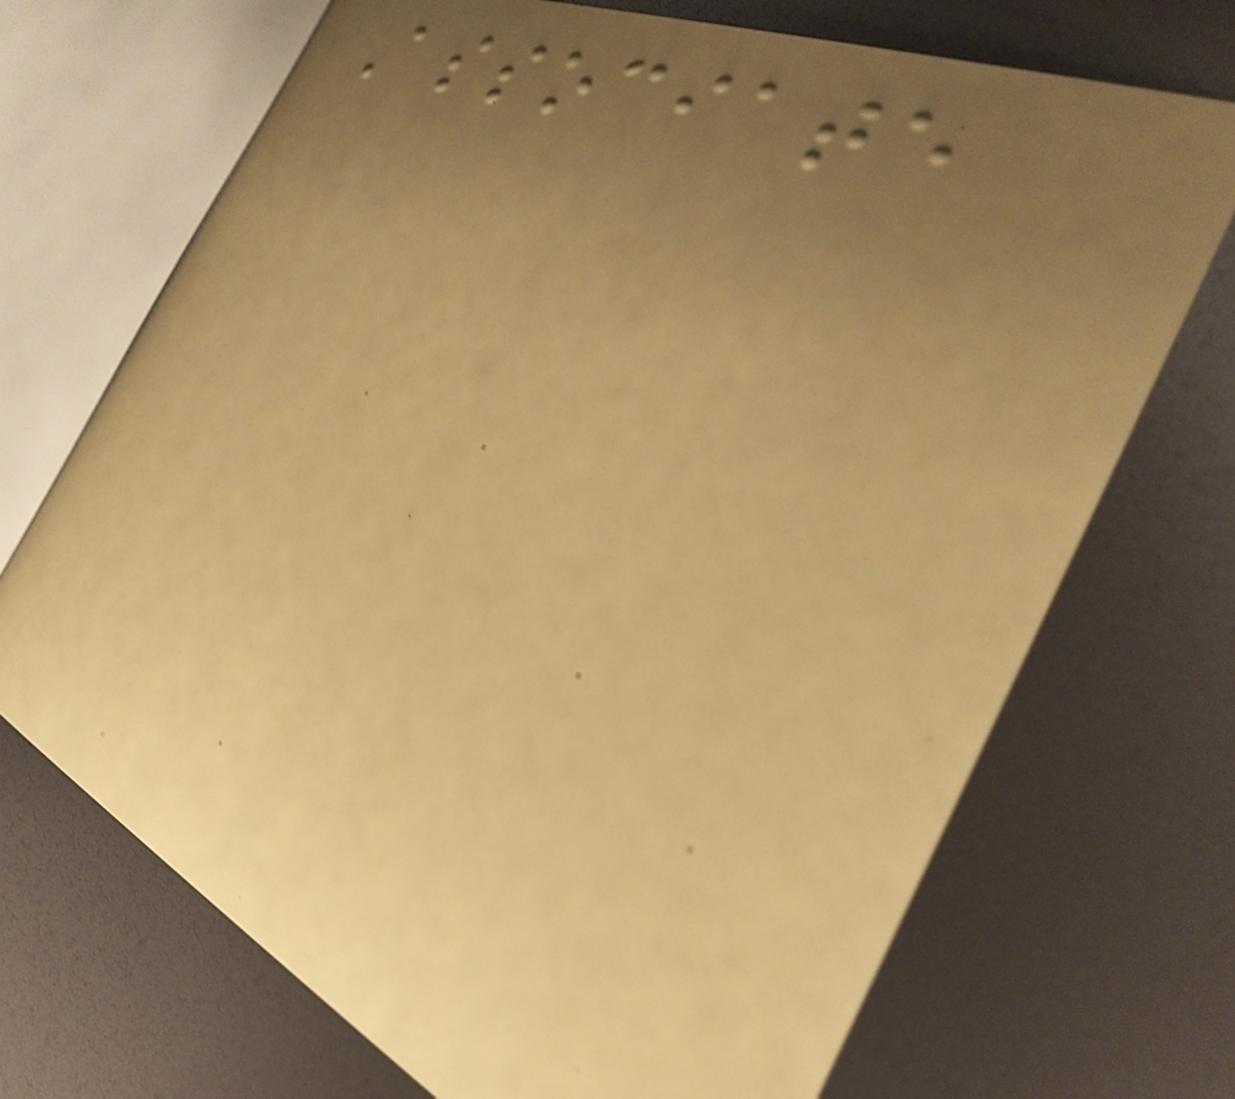Associate
